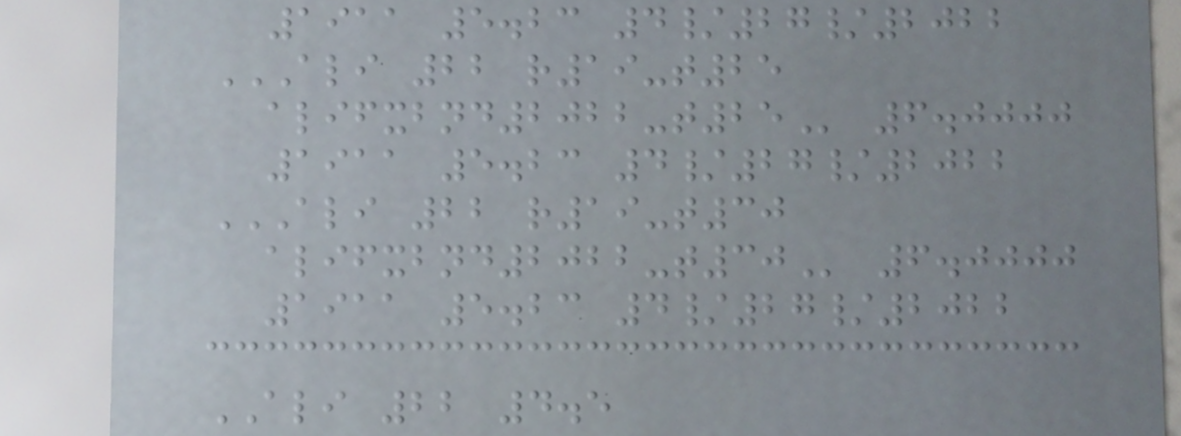1911 5.23 4/27/2022
ALI 22 R19-T25
ALIFXBND2022-T25 6.0000
1911 5.23 4/27/2022
ALI 22 R19-T30
ALIFXBND2022-T30 6.0000
1911 5.23 4/27/2022
ALI 22 4.5
